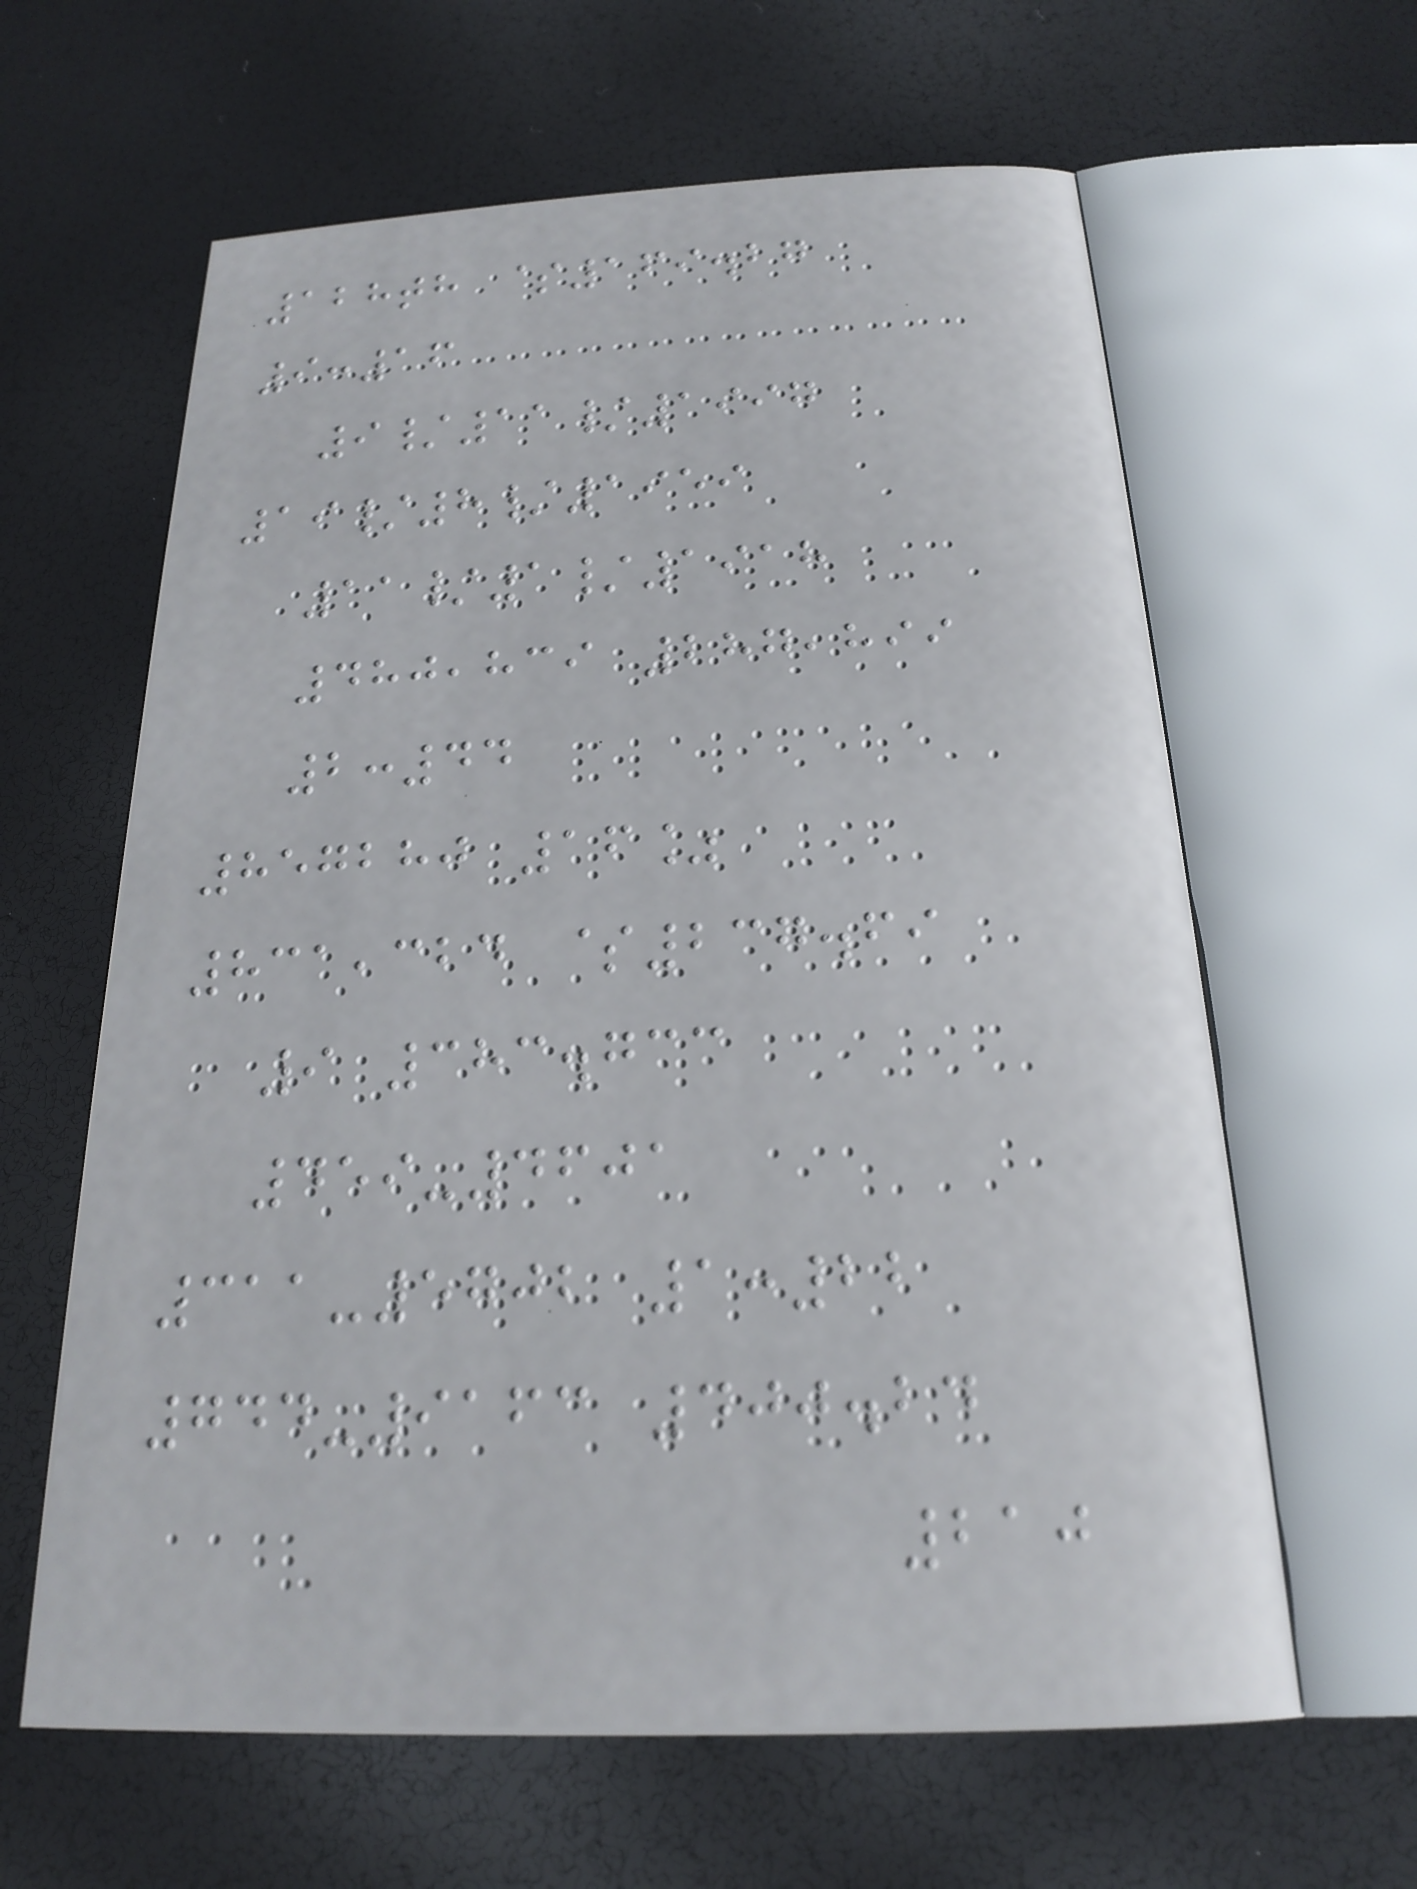128th $169.27
9:16
9/11/1997
19/8/1959
11/1/1918
480,839 287,899
2:44
857280 16%
831,324 $237.69
9 383.733
459-4601
311-5702 1:22
744-9163 400.24
210
